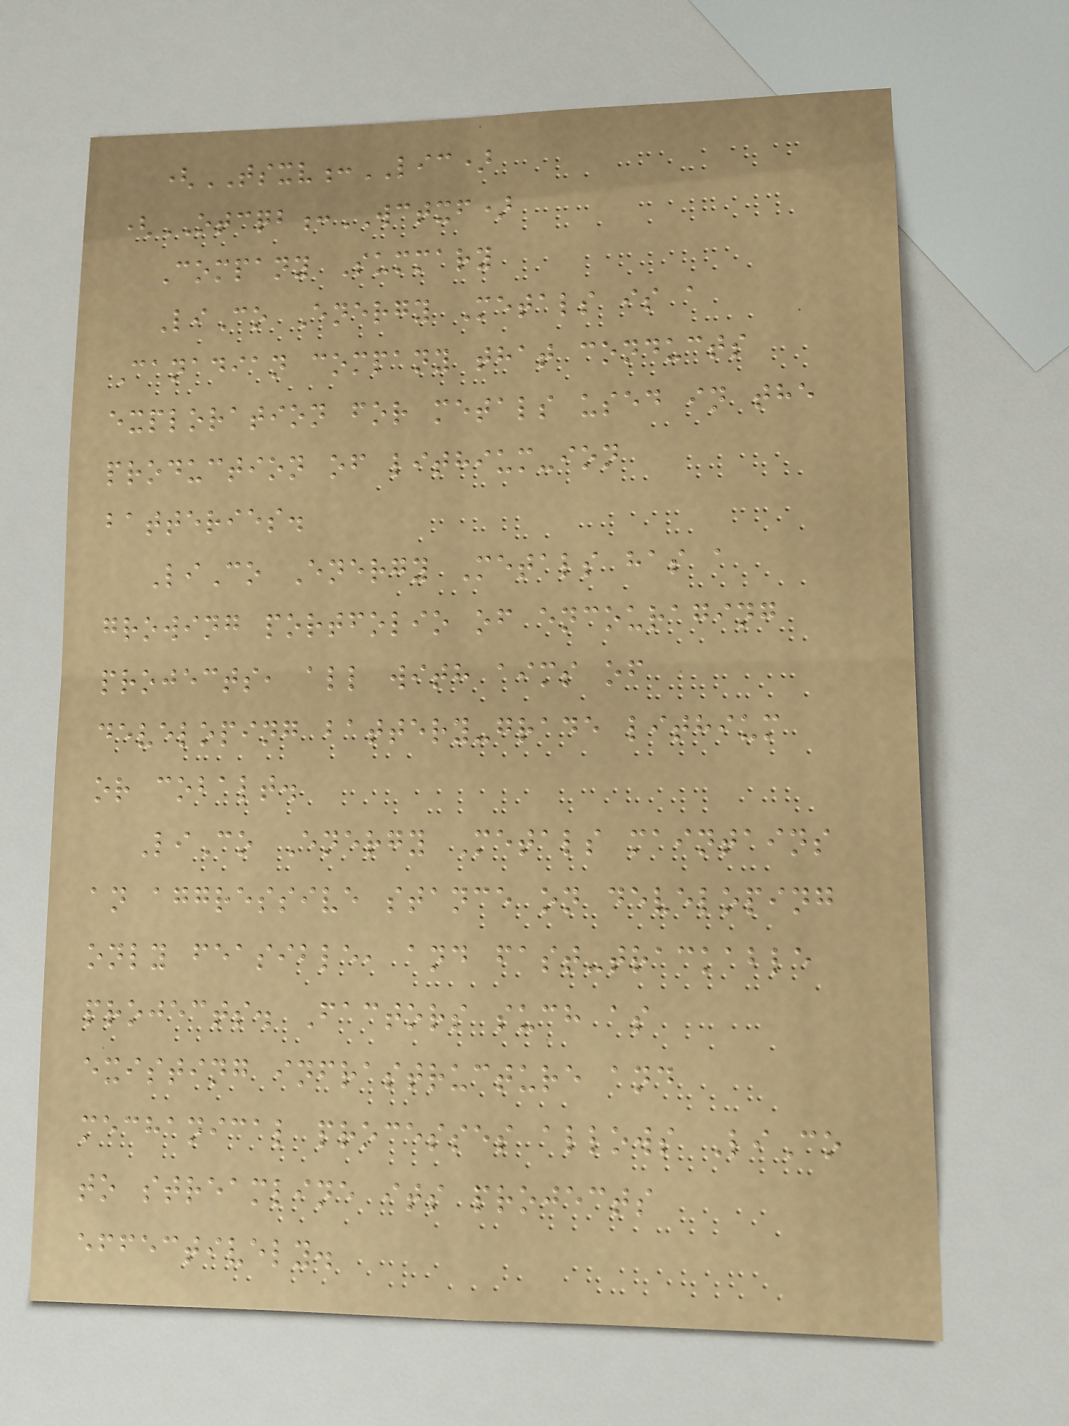(TSXV:LIC)
(OTCQB:WCTXF)
Company Summary
LiCo Energy Metals is a
Canadian company that conducts
exploration for metals used in the
production of lithium-ion
batteries.
LiCo Energy Metals has a
growing portfolio of encouraging
projects, all with aims of
developing battery-grade lithium
or cobalt.
LiCo Energy Metals maintains
an aggressive stance on developing
only feasible, and fast-trackable
projects. Factors such as
existing infrastructure and
mechanical processes allows LiCo
to streamline its projects
effectively.
